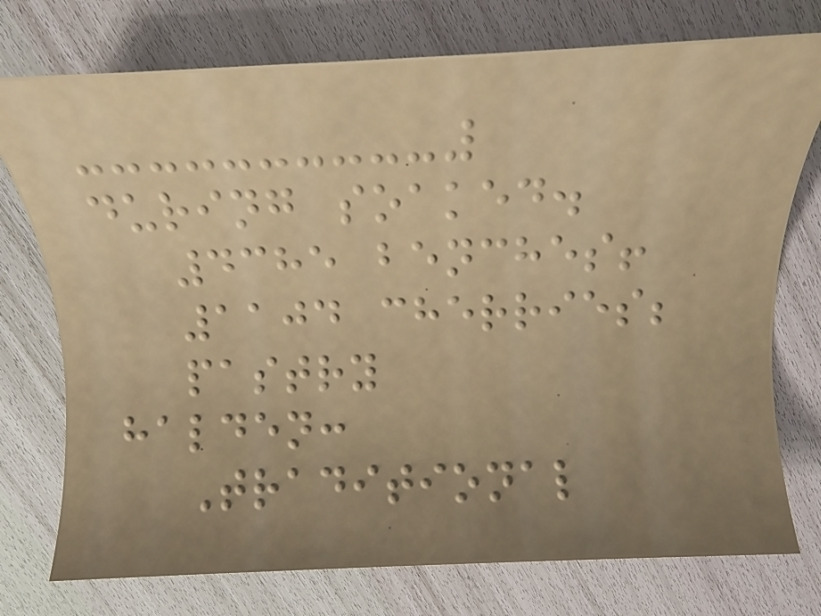during soaked.
4385 benches!
1104 cherries;
pastry
halden:
Traditional
